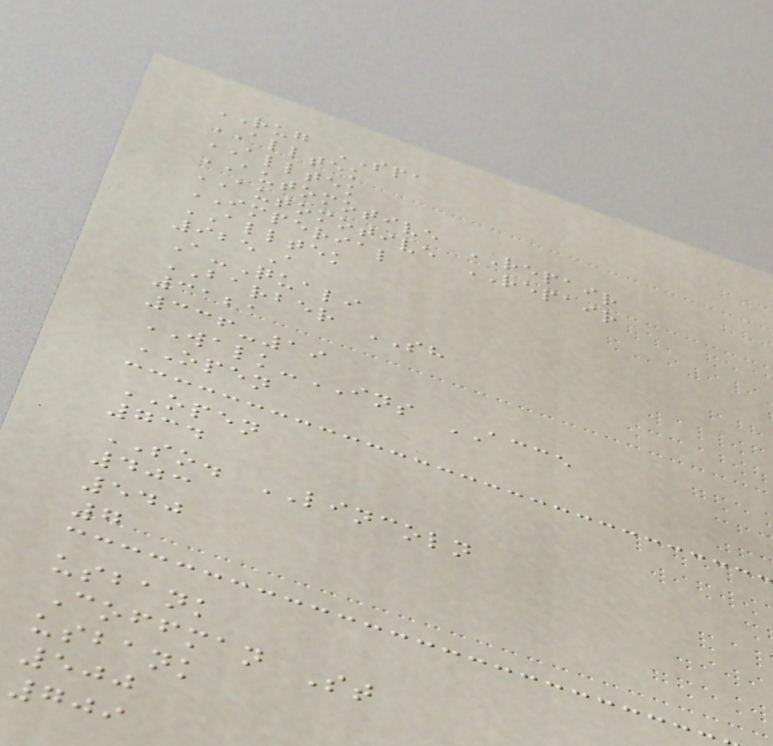RUG SPA
ALLTEK
ALLTEK
AUTOMOTIVE REPAIR
AUTOMOTIVE REPAIR
IMPERIAL
ALLTEK
925A
A-Quali
BARBER SH
3121
336-19
WALK-INS ACCE
OPEN
OPEN
734
SO. LINCOLN
403
540
7
usbank
Coffman St
usbank
500
709
